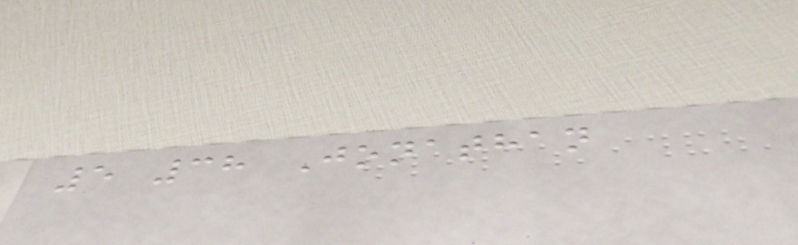5 38 Jonathan
